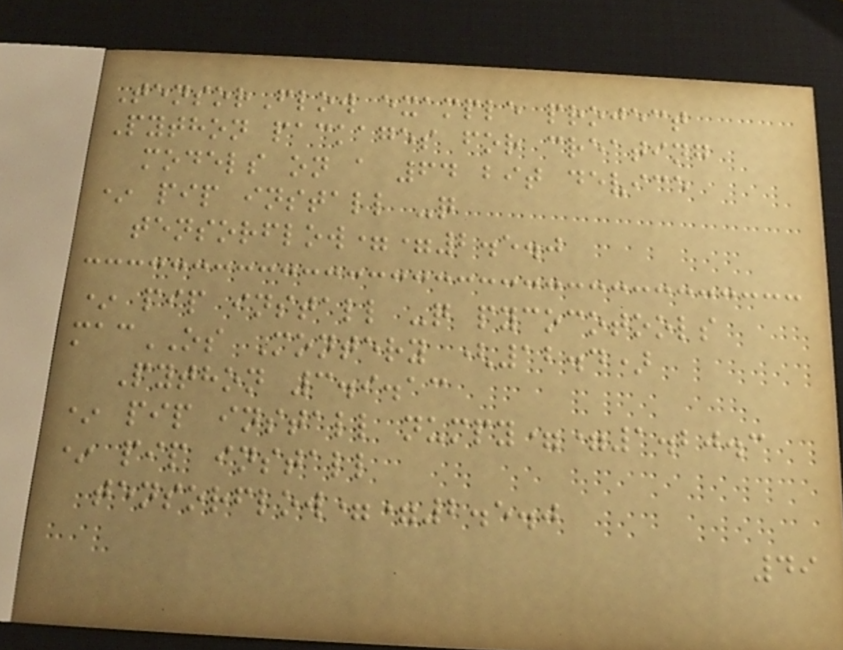TensorFlow example project
Python packages for creating
models on a 64 bit device
* pip install -q
tensorflow==2.5.0
* pip install -q pycocotools
macOS Montery (12.4)
Python 3.9.13
* pip install numpy==1.20.3
* pip install
tensorflow==2.5.0
49
